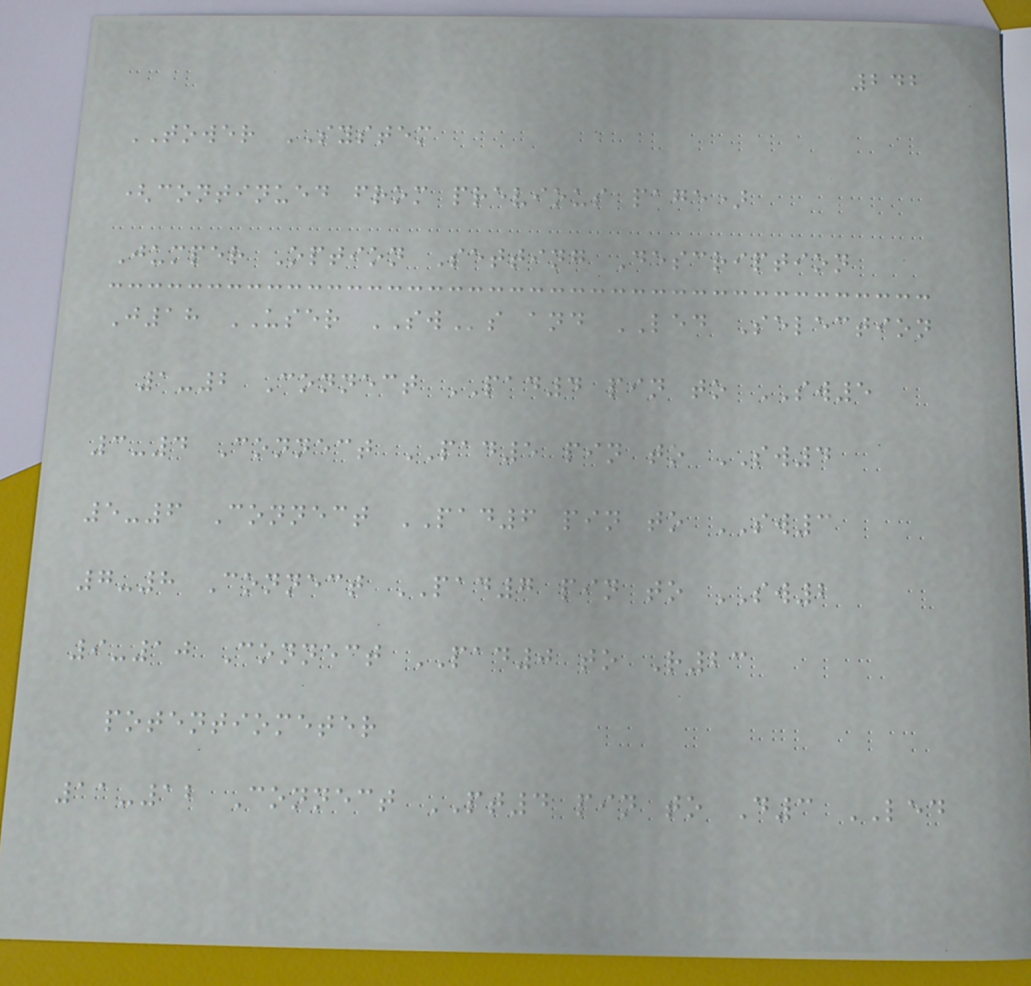242
TOWER SYSTEM
(continued from previous page)
Jumper Option Setting Description
J18 USER SWs and LED Selection
1-2 Connect PAD4 pin to SW5
3-4 Connect PAD5 pin to SW4
5-6 Connect PAD6 pin to SW3
7-8 Connect PAD7 pin to SW2
9-10 Connect PAD0 to R23
potentiometer
11-12 Connect PT4 pin to D3 LED
